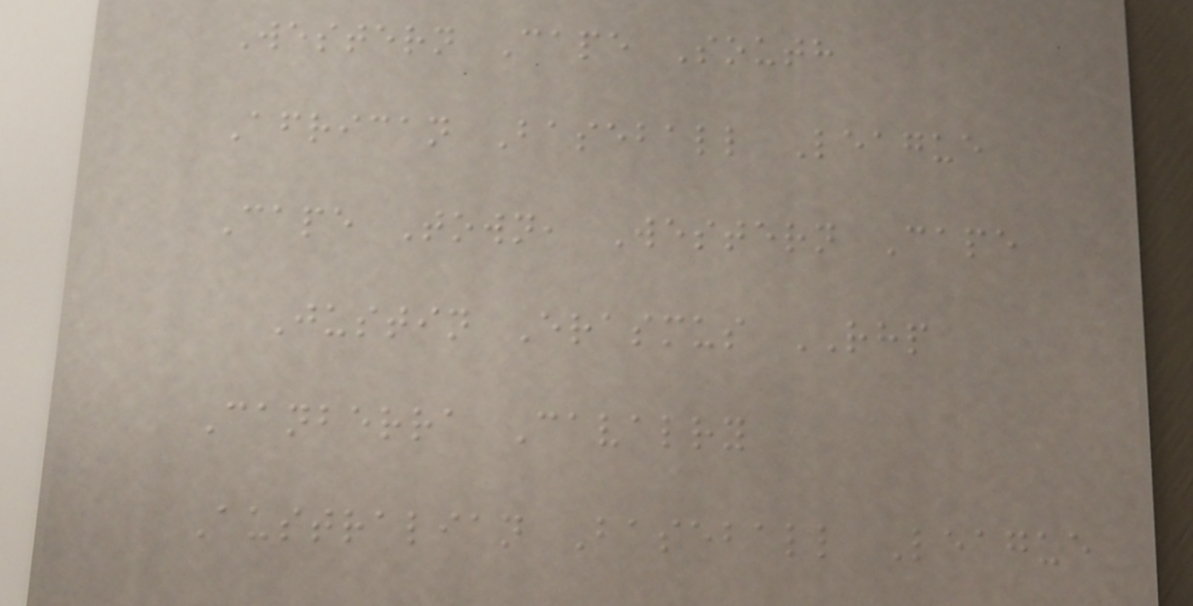Western Cape South
African Baseball League
Cape Town, Western Cape
Justin Erasmus RHP
Canberra Cavalry
Australian Baseball League
